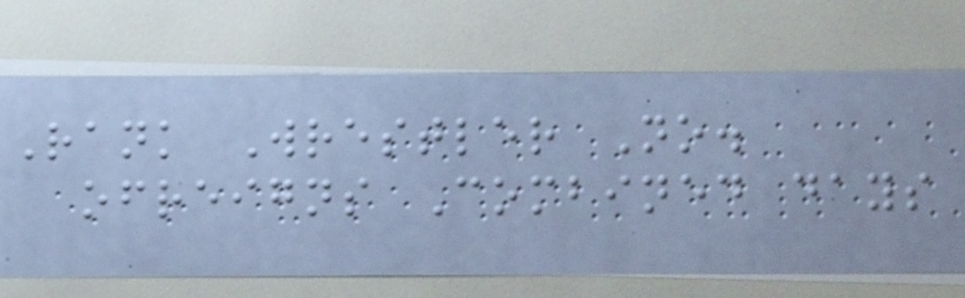Rank Wrestler No.
ofreigns Combined days
